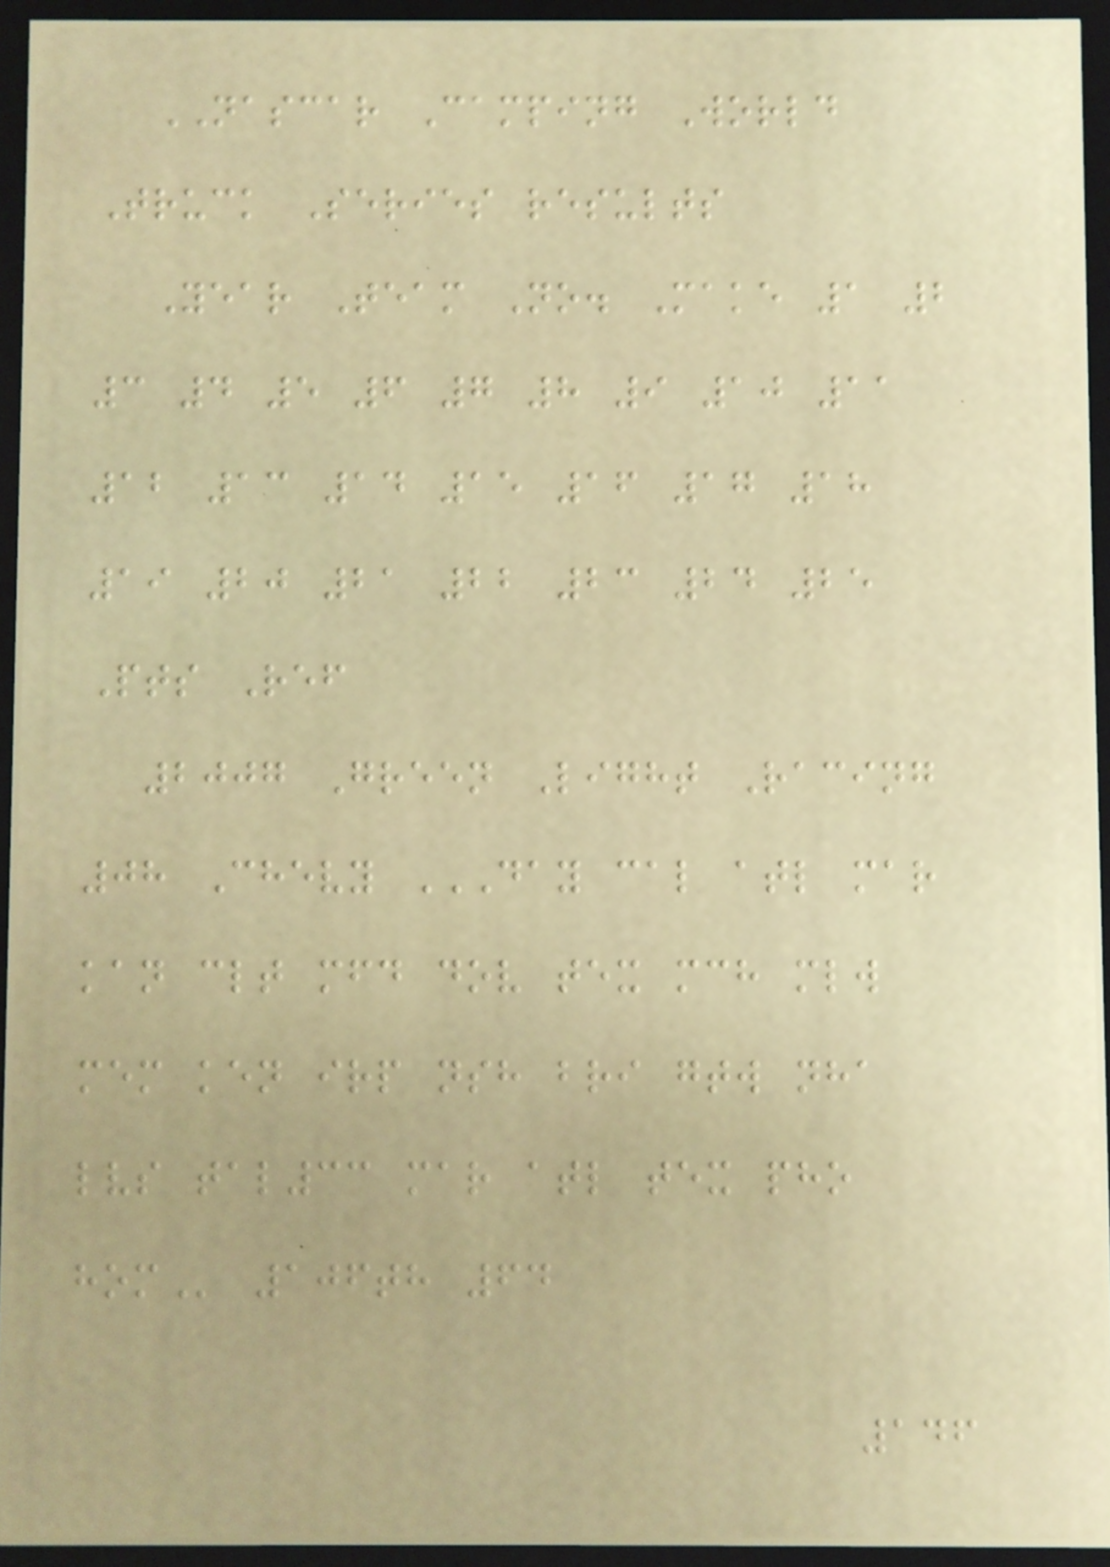NASCAR Camping World
Truck Series results
Year Team No. Make 1 2
3 4 5 6 7 8 9 10 11
12 13 14 15 16 17 18
19 20 21 22 23 24 25
Pts Ref
2007 Green Light Racing
08 Chevy DAY CAL ATL MAR
KAN CLT MFD DOV TEX MCH MLW
MEM KEN IRP NSH BRI GTW NHA
LVS TAL33 MAR ATL TEX PHO
HOM 106th 64
146
